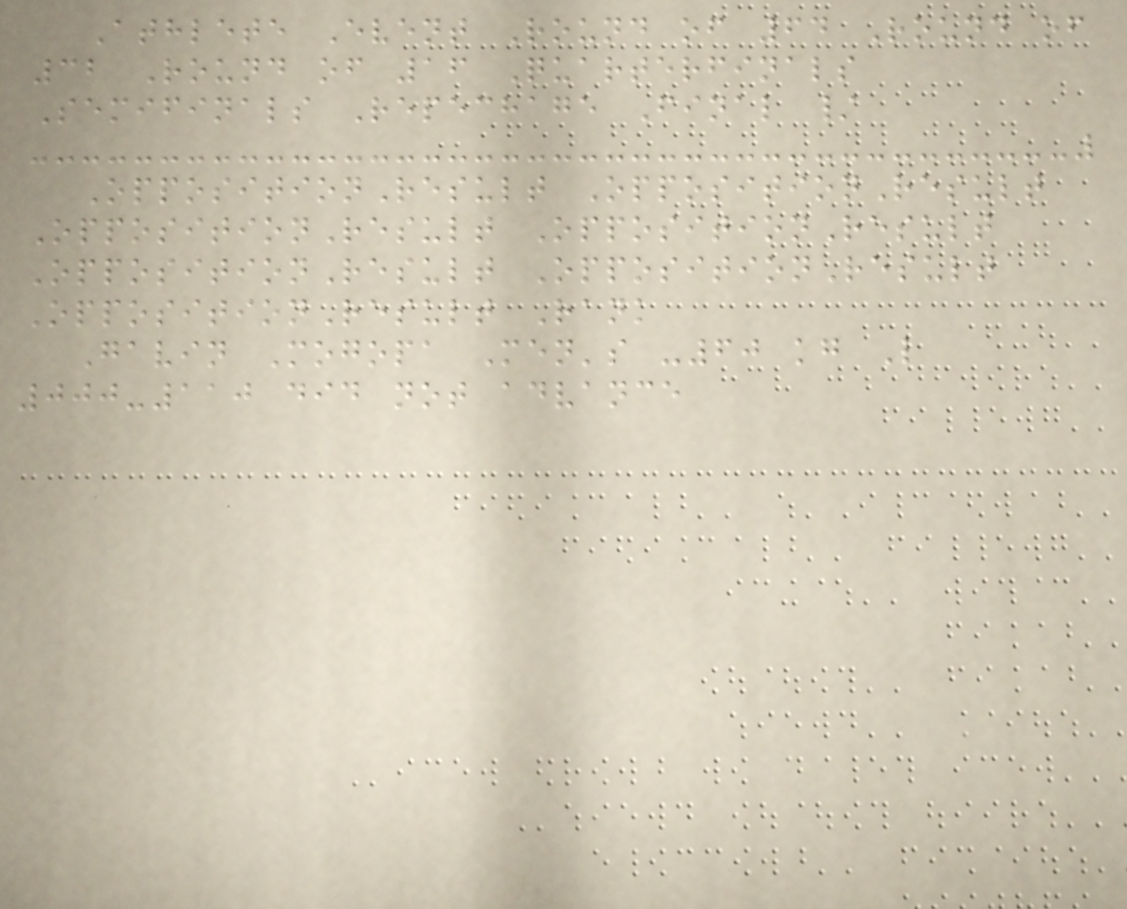Athlete Event Round of 64 Round of
32 Round of 16 Quarterfinals
Semifinals Repechage Final /
OppositionResult OppositionResult
OppositionResult OppositionResult
OppositionResult OppositionResult
OppositionResult Rank
Gavin Mogopa Men's -60 kg L
000-110 did not advance
